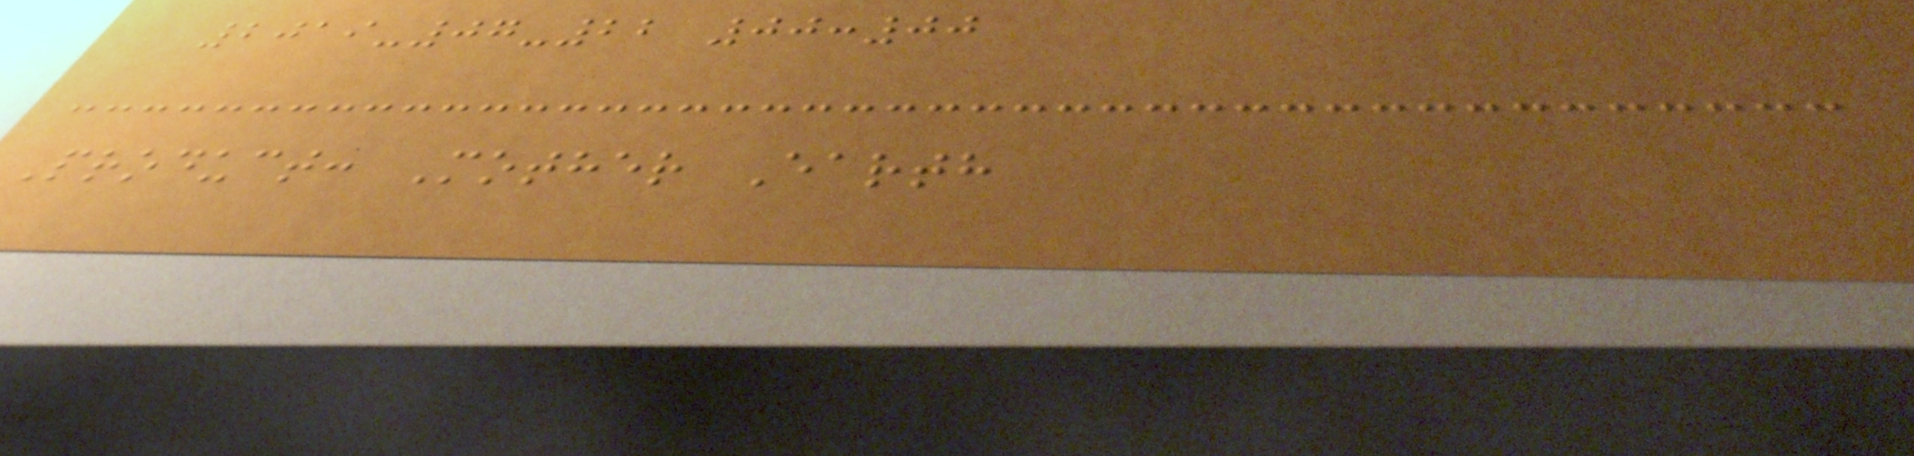2019-07-22 00:00
Product: Mother Earth
